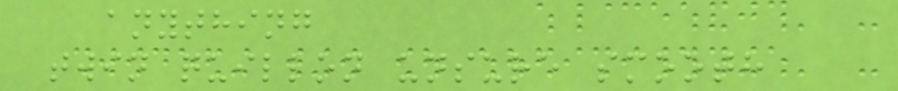anything
twin quillon unsure smooth
